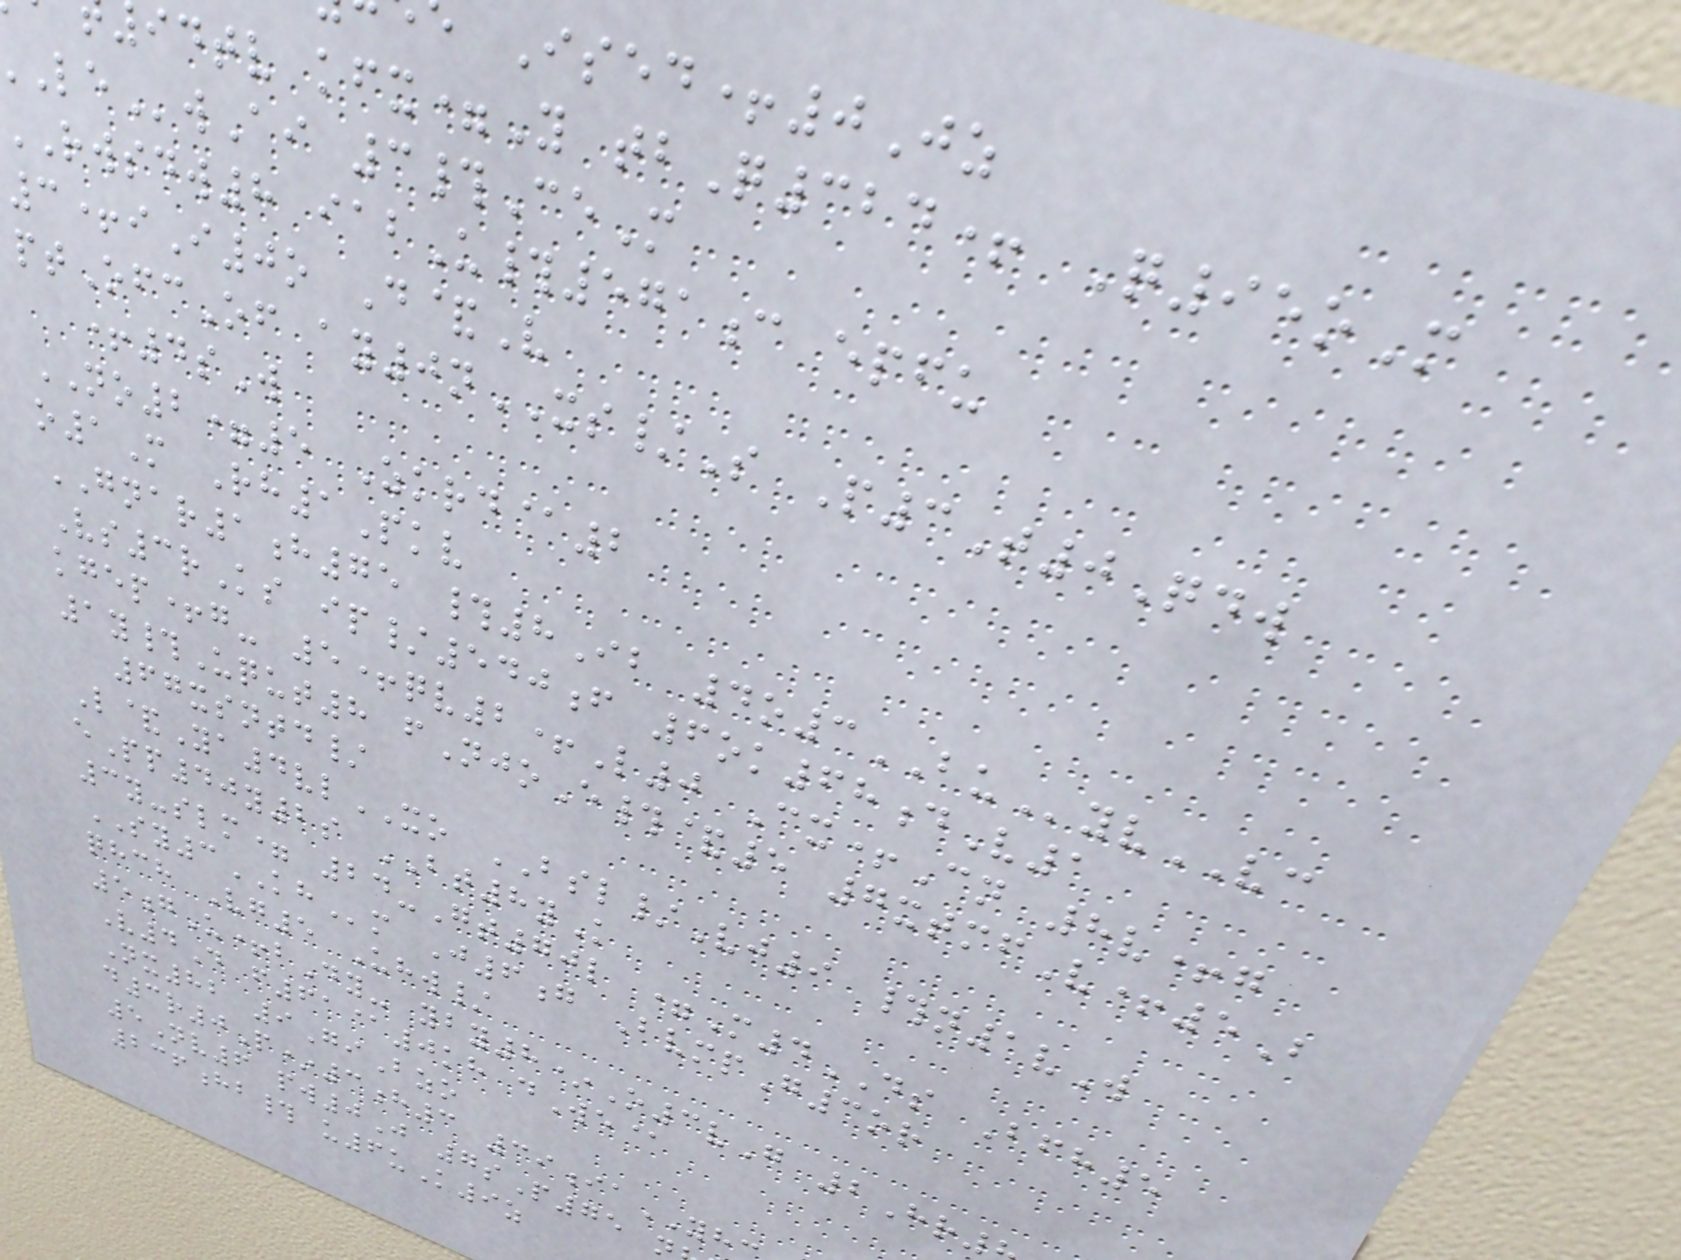Ised+0Jz
idtv kfx=Y tbQ324+ Q95oM
wAi 3#CeM
rwsdw8 iabU#571c epfu
3+iI0o D&V
ptOfcOf ay0nXS/S P3T0Qdw
+4sW
NO2=5 Zkrd@2
o1M Rh1Pkv
GNAR1h75 #8Ib 4o3BUyvVC
Vs3rKs ip/540f 6ok68dV1
kgep+g- 5+qv2+L0 Cx+Cn 8v+g
1y#Uqut8 fNjoE#&5 7xtmfV+5B
67xsntd/
L&Ya4vlXO BSL/Vj9 #n1vW
ePp40y2s BT8yK
3y-slm= 24-Gt70l =M4DS Bfh5
SY3KHm J6g BvmpG3or
qhch Vg5 Uhw/
5gU+bDy- yby8*O3vG 2Hr
V4D f61@0kh dWe@
Nx82 9GiBzo
d3r0P*3h3 39iaYH
5Nv6 pw0J 7sP75
236hb# u6uK9z
